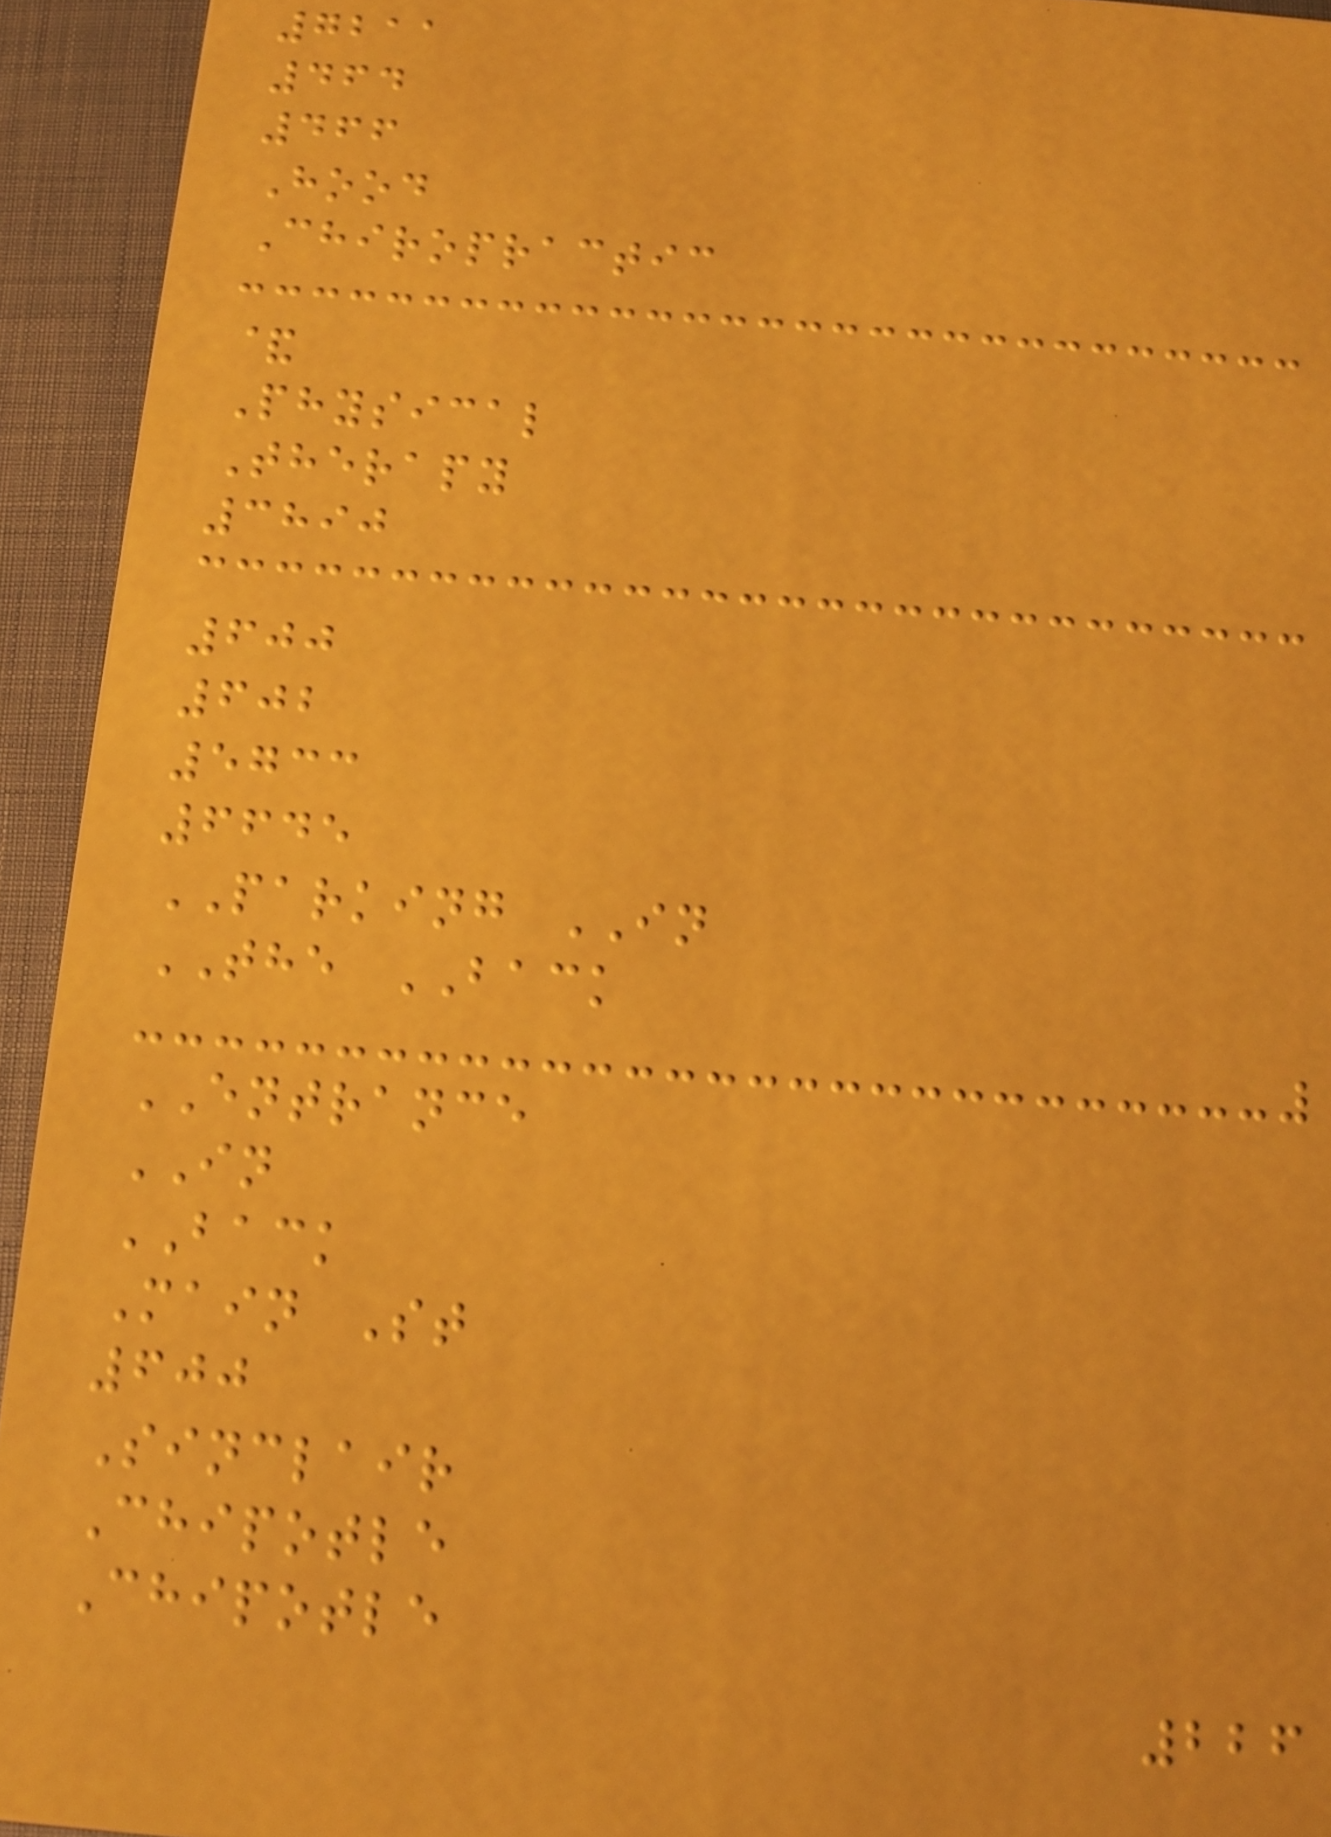7211
464
466
Hood
Chiropractic
&
Physical
Therapy
3890
600
602
5733
6645
PARKING IN
THE BACK
ENTRANCE
IN
BACK
Main St
600
Sinclair
Chipotle
Chipotle
226
